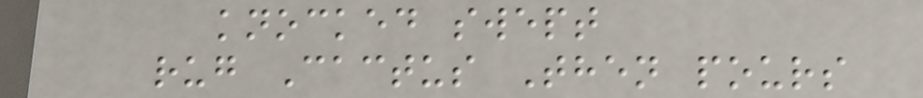knocked swept
rug Cactus Then pours
